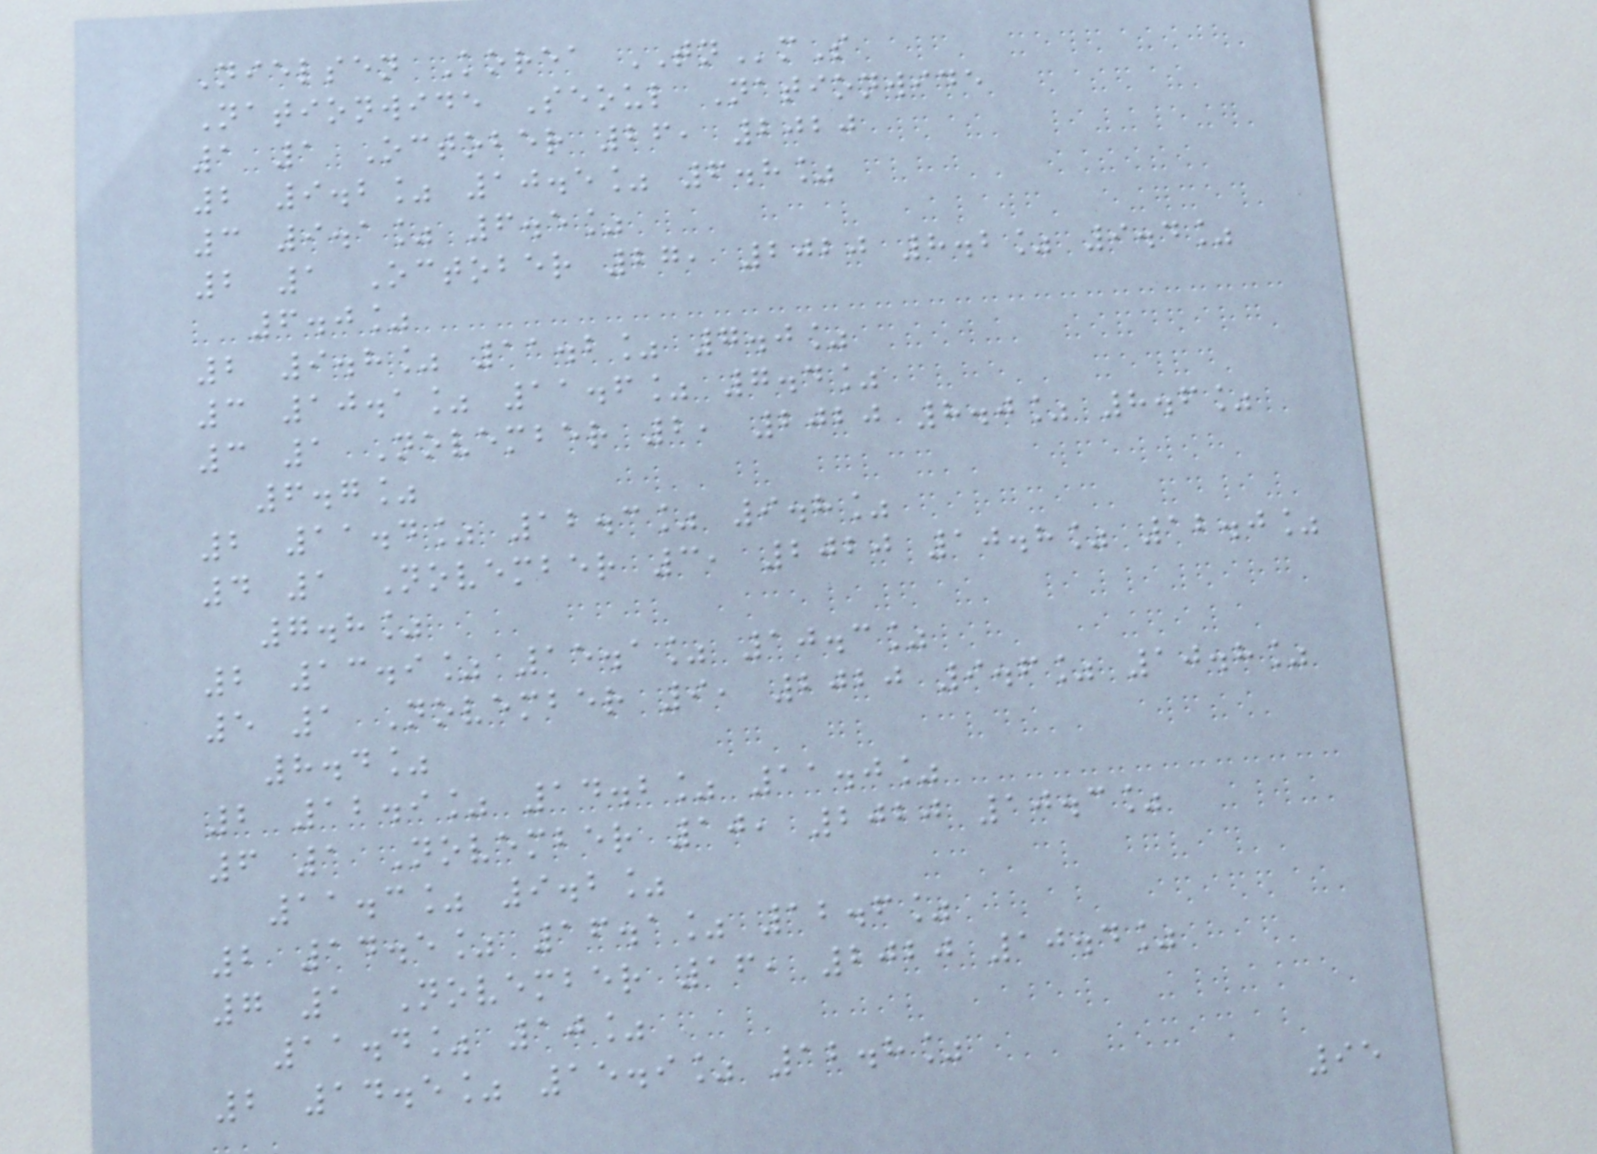Nielsen Korea TNmS
Nationwide Seoul Nationwide
1 1 October 26, 2020
2 9.2% 10.5% 6.8%
3 9.1% 6.5%
2 1 October 27, 2020 8.2% 9.4%
6.0%
2 9.8% 11.2% 7.0%
3 10.1% 11.6% 7.4%
3 1 November 2, 2020 8.0% 8.6%
6.7%
2 11.4% 12.3% 9.8%
4 1 November 3, 2020 10.8% 12.0%
7.8%
2 13.9% 15.1% 10.3%
5 1 November 9, 2020 9.6% 10.8%
8.4%
2 12.9% 14.2% 11.0%
6 1 November 10, 2020 10.3%
11.3% 9.2%
2 14.5% 16.1% 12.6%
7 1 November 16, 2020 10.4%
11.4% 10%
2 14.5% 15.9% 12.8%
95
